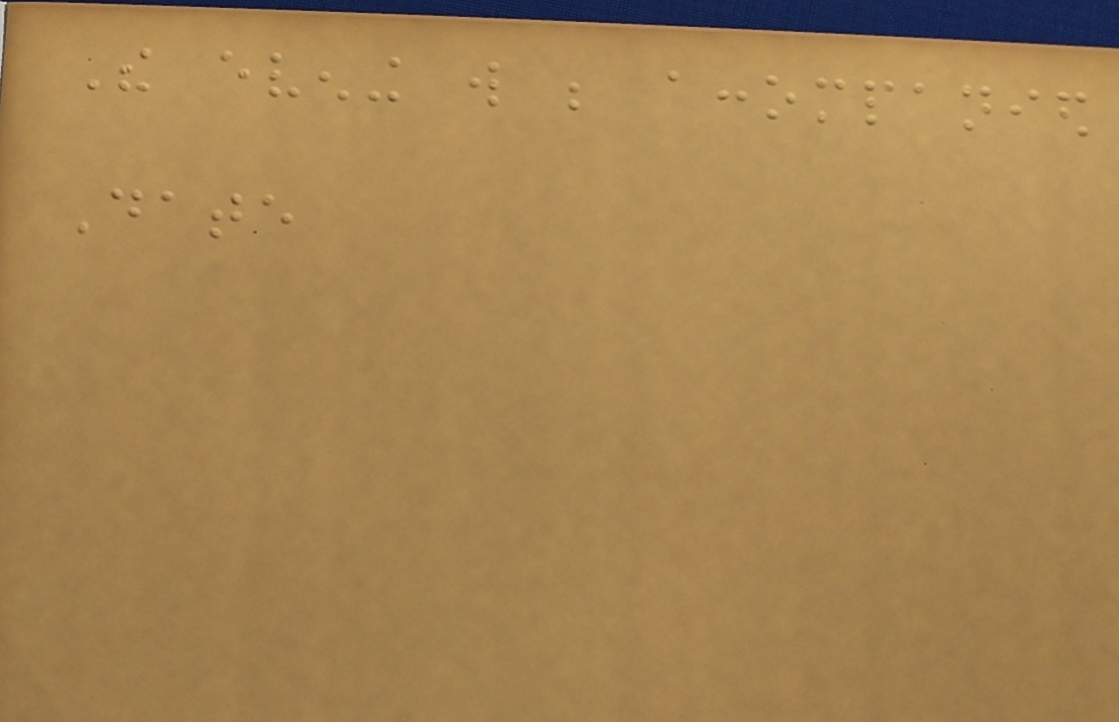The evening will be accompanied
Date
